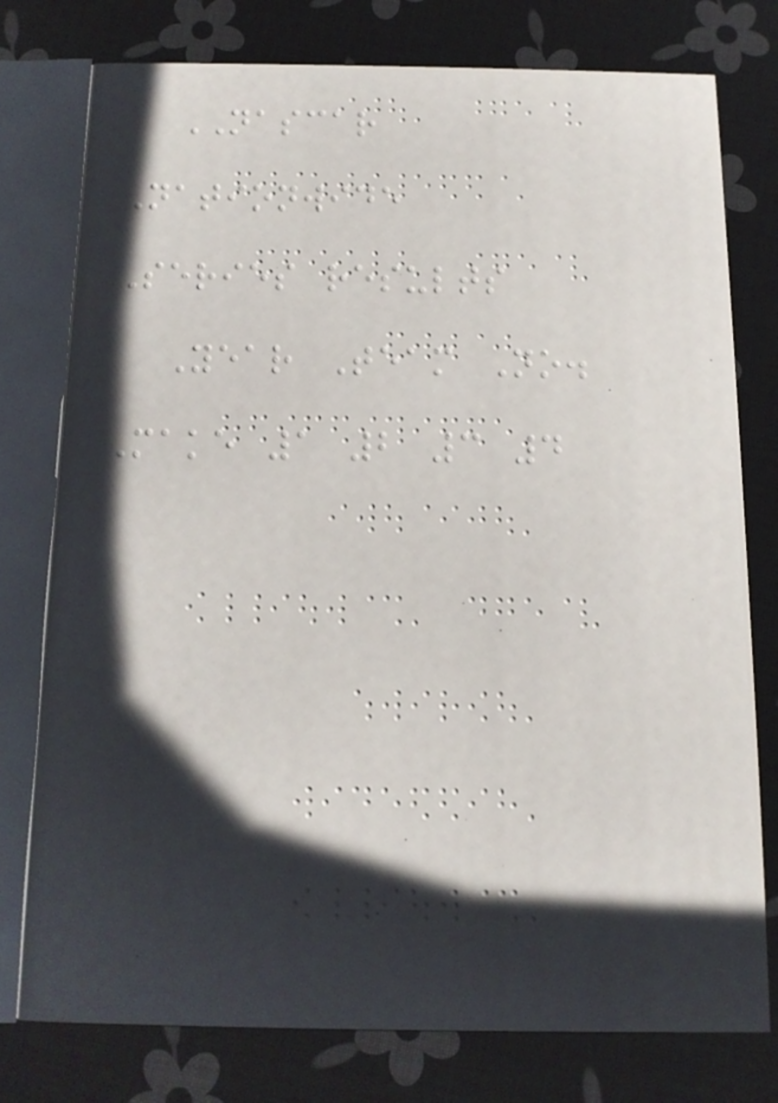NASCAR
Nationwide
Series results
Year Team No.
Make 1 2 3 4
